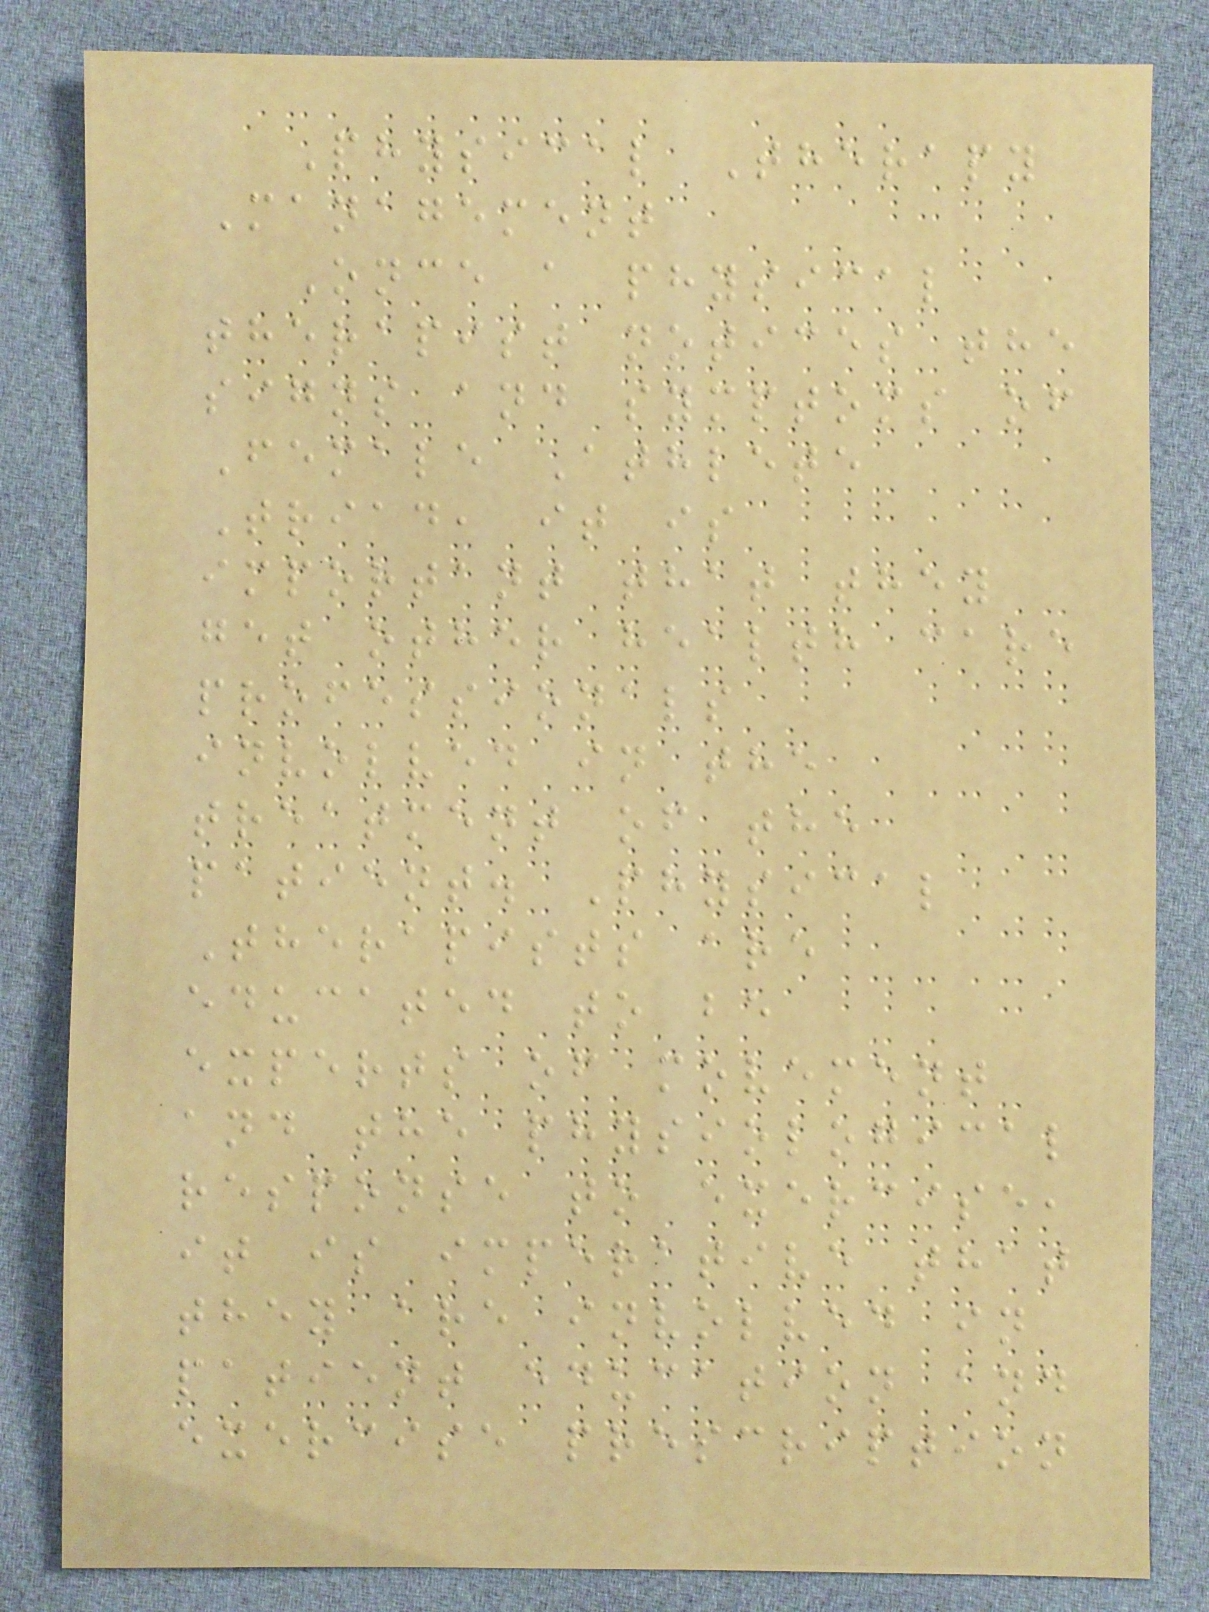Physical Therapy
Management
Once a physical
therapist notices the
signs and symptoms of
Female Athlete
Triad, it is
important that they
get other health care
professionals
involved in the
treatment of the
patient. Physical
Therapists are
educated to be
experts of movement
and the physiological
response to exercise,
it is imperative that
they are involved in
patient education and
exercise prescription
